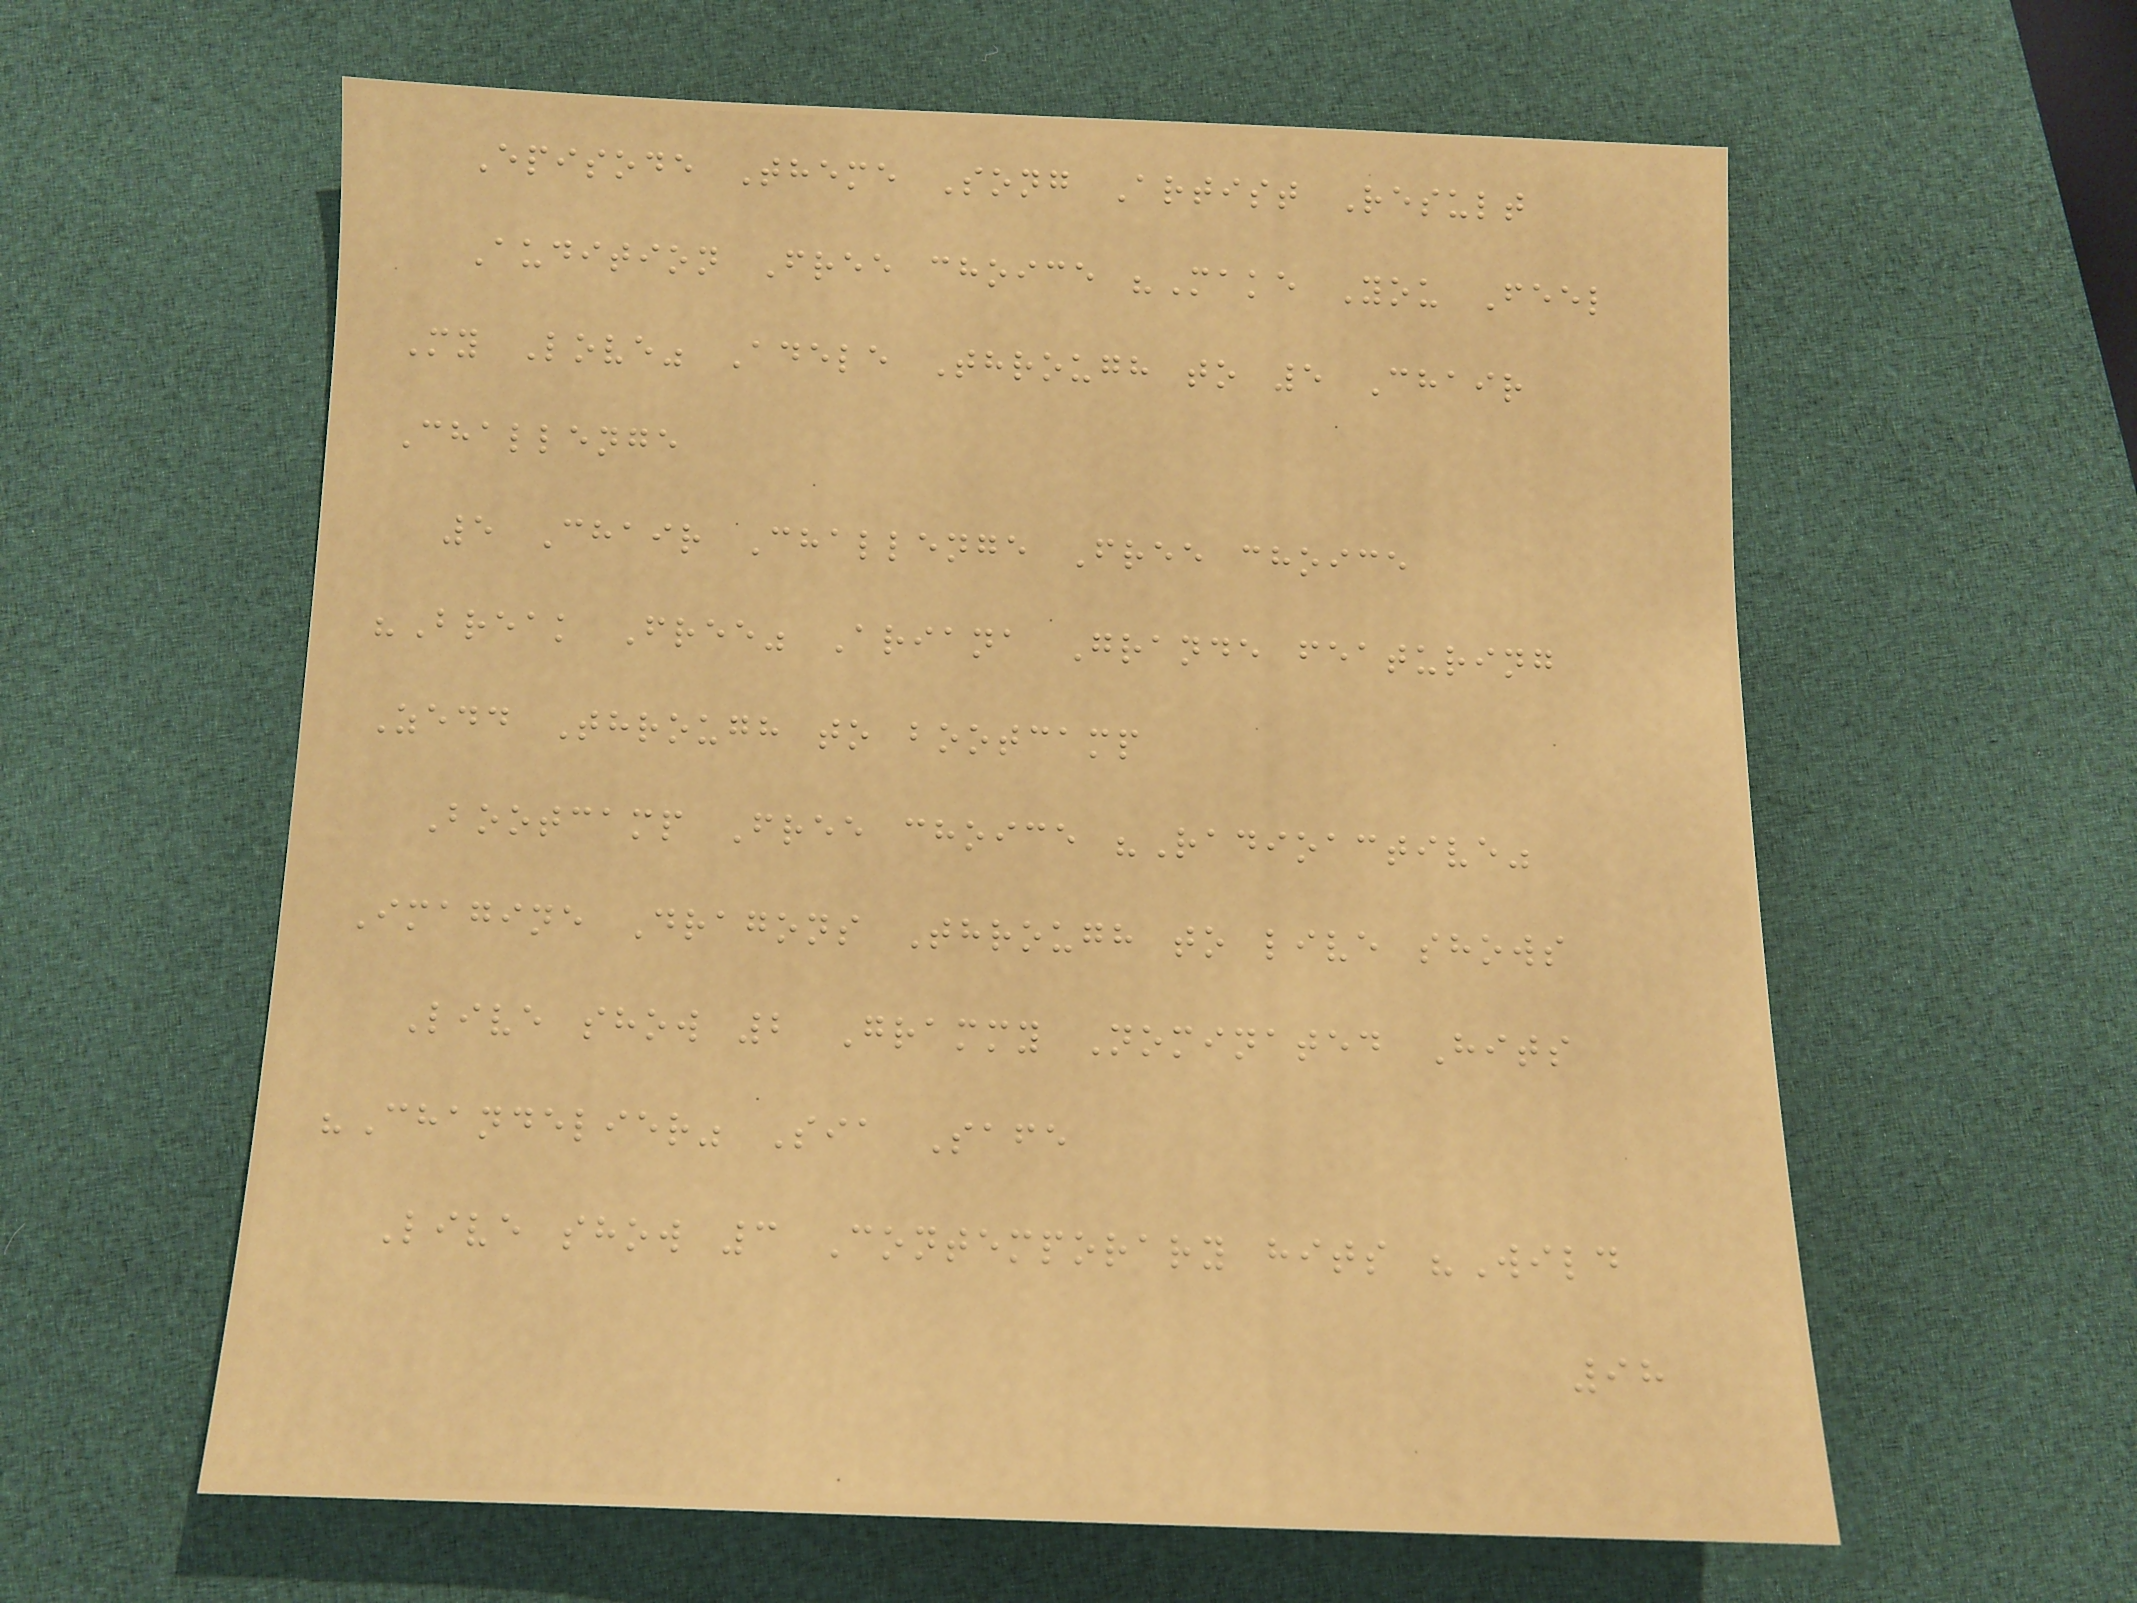Episode Theme Song Artist Result
Audition Free choice "Make You Feel
My Love" Adele Through to 5 Chair
Challenge
5 Chair Challenge Free choice
"Break Free" Ariana Grande featuring
Zedd Through to bootcamp
Bootcamp Free choice "Radioactive"
Imagine Dragons Through to live shows
Live show 2 Grammy Nominated Hits
"Chandelier" Sia Safe
Live show 3 Contemporary hits "Wild
98
